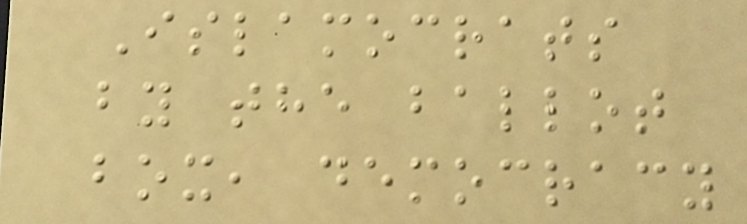Islamocrats
by the ballot
box, democracy
